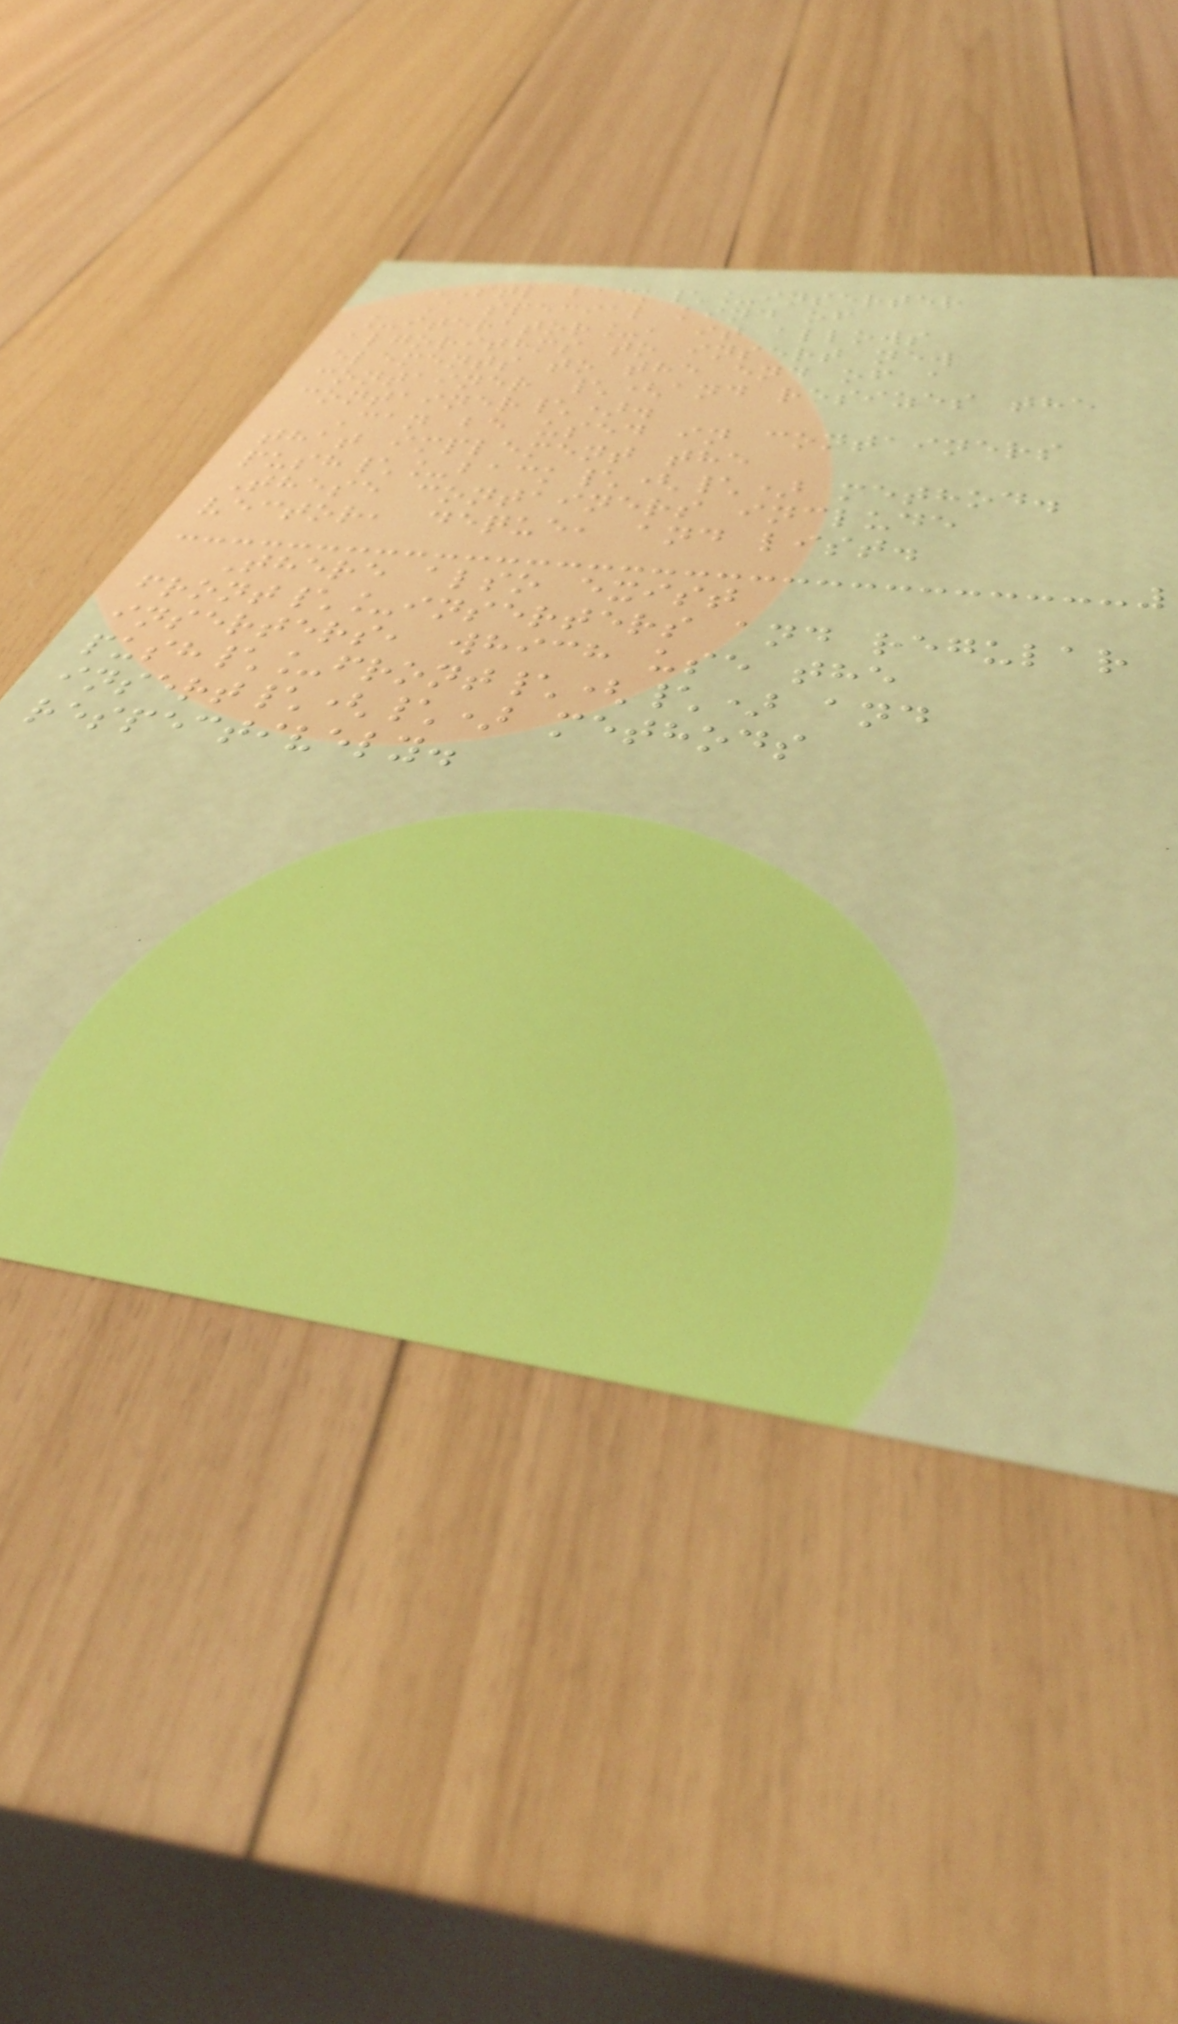STL back\_inserter
A special kind of
_iterator_, it allows
algorithms to insert new
elements to the end of a
container \(and resizes the
container\).
Can be used in containers
that implement the
push\_back\(\) method.
These containers include
vector, deque, and list.
There also exist
front\_inserters and regular
inserters, which use the
push\_front\(\) and
insert\(\) methods
respectively.
